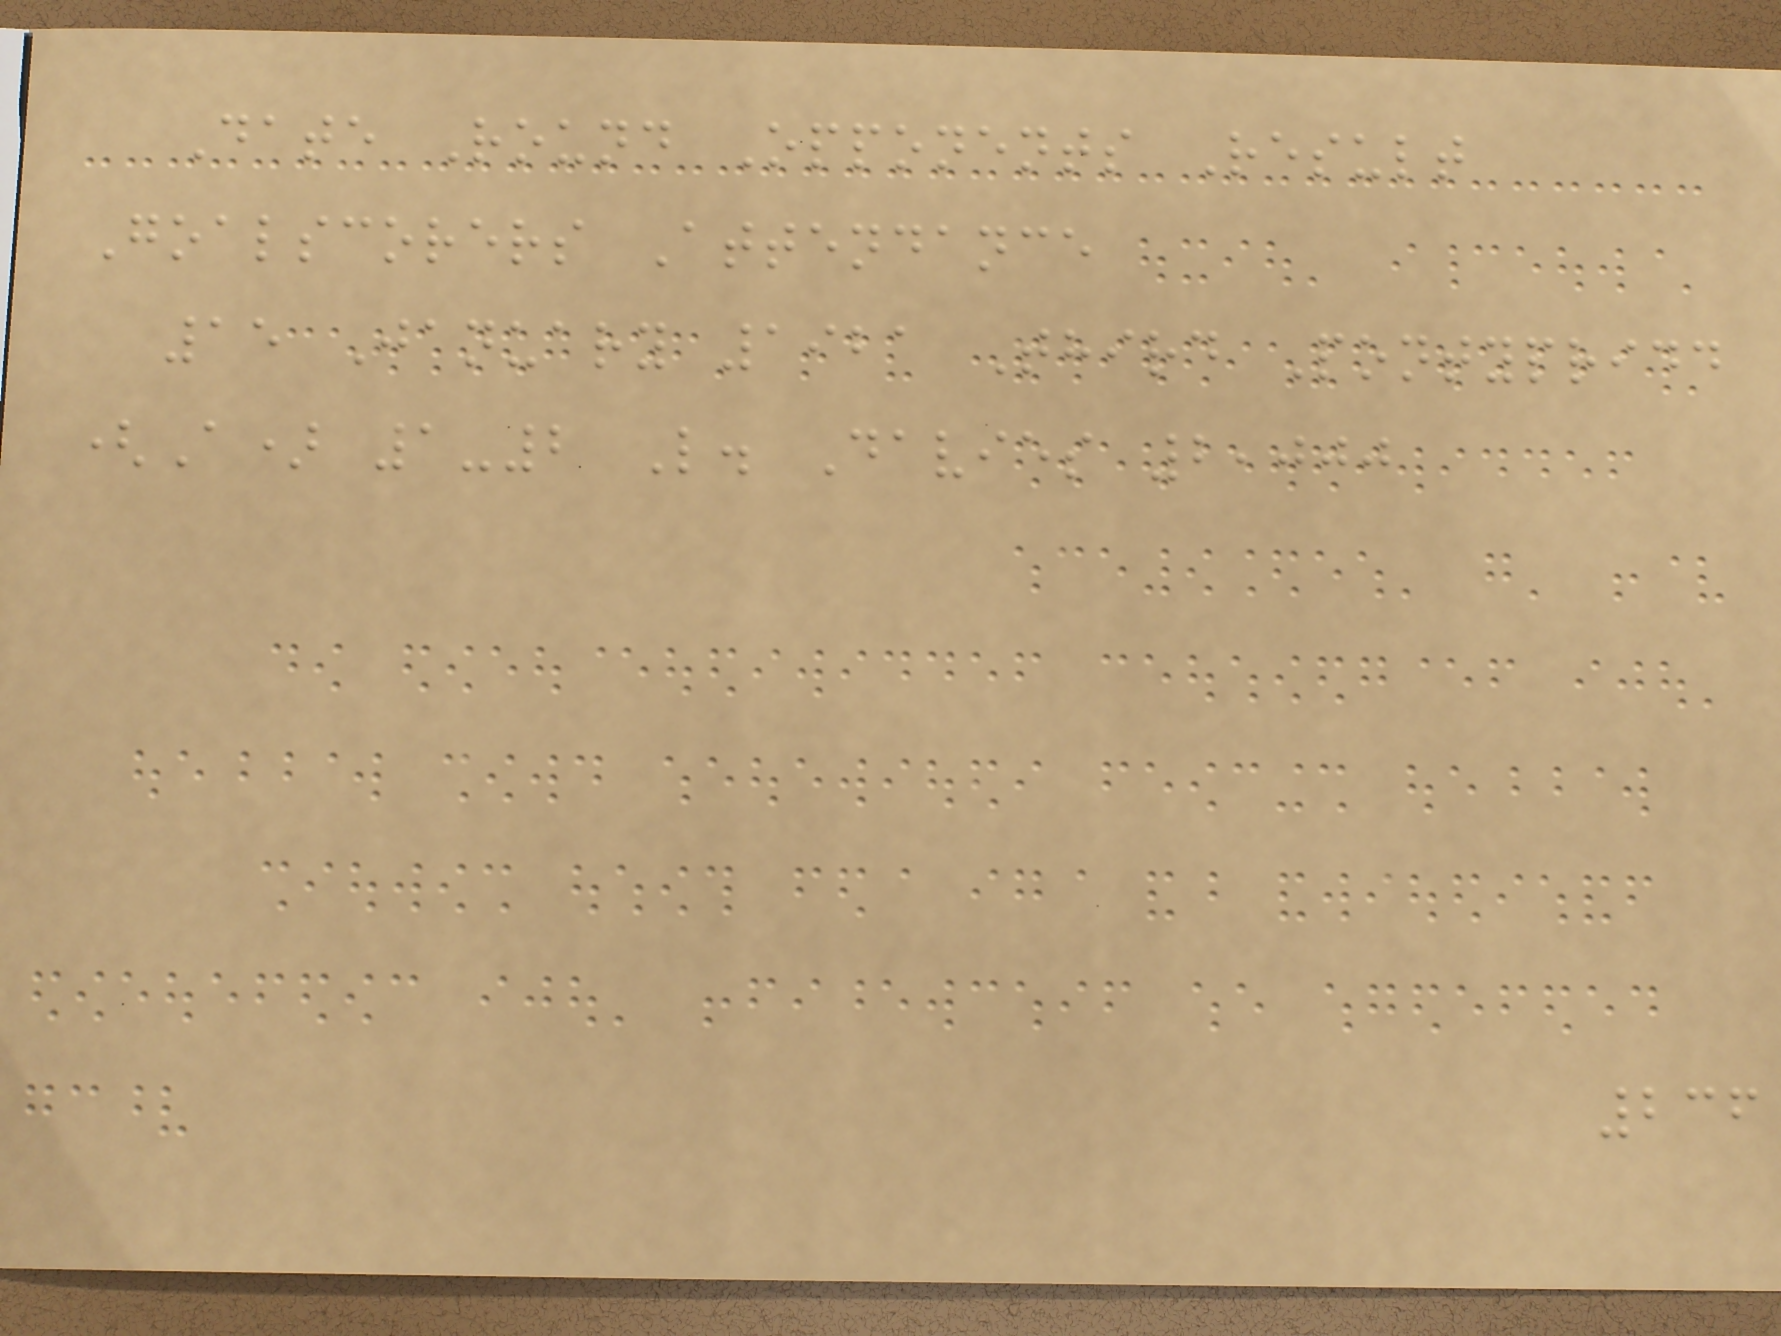Date Round Opponents Result
Goalscorers Attendance
15 January 1921 Third Pontypridd
(A) 1-2 L. Davies 2,000
236
